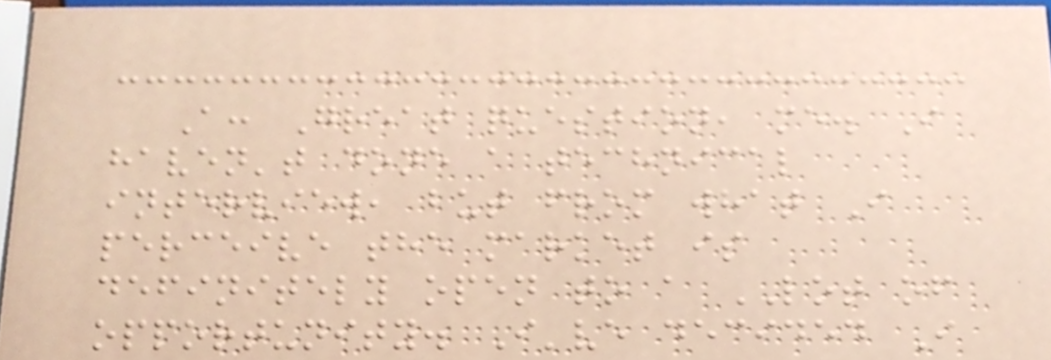A: Great question, me. I
haven't done a technical
interview, but from what I
perceive the market is
definitely open to a LOT of
opportunity. I've decided I
